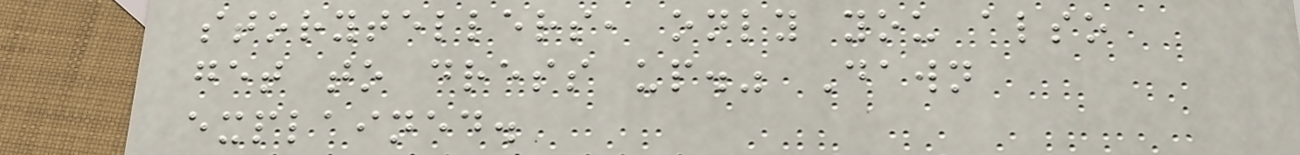storytellers, only you also
get to dress up." Dawn
explained.
